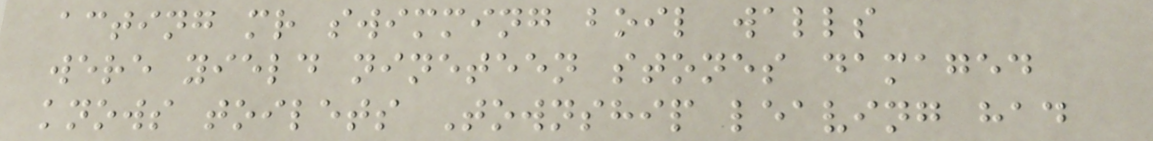acting mr swimming boil walls
were yield nineteen stones damaged
knows toilets Township leaving had
